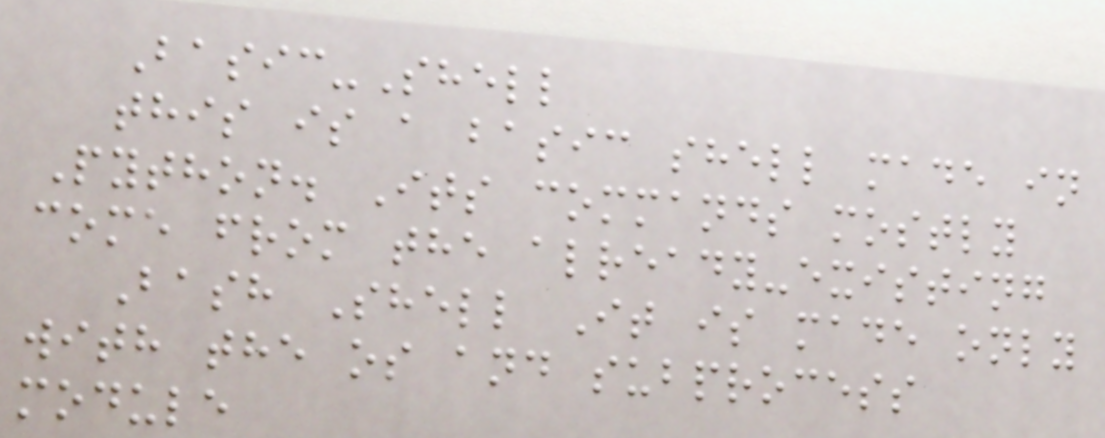Basic-Shell
this is a basic shell made in
Python. Its commands mostly
come from the already-existing
Bash Shell It is made only
with the os and subprocess
module
